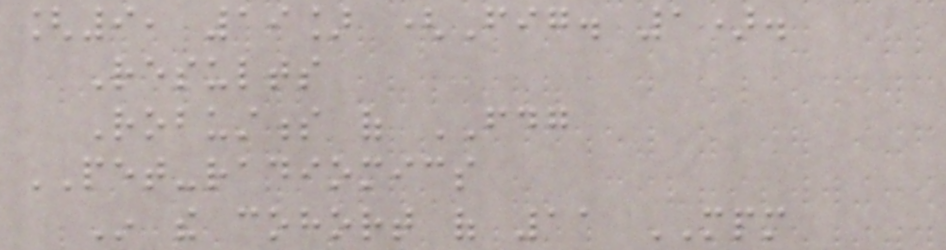[9, 19] (Fig. 1).
Results
Robustness of FDG
PET-radiomics
In the cohort of 11 MPM
